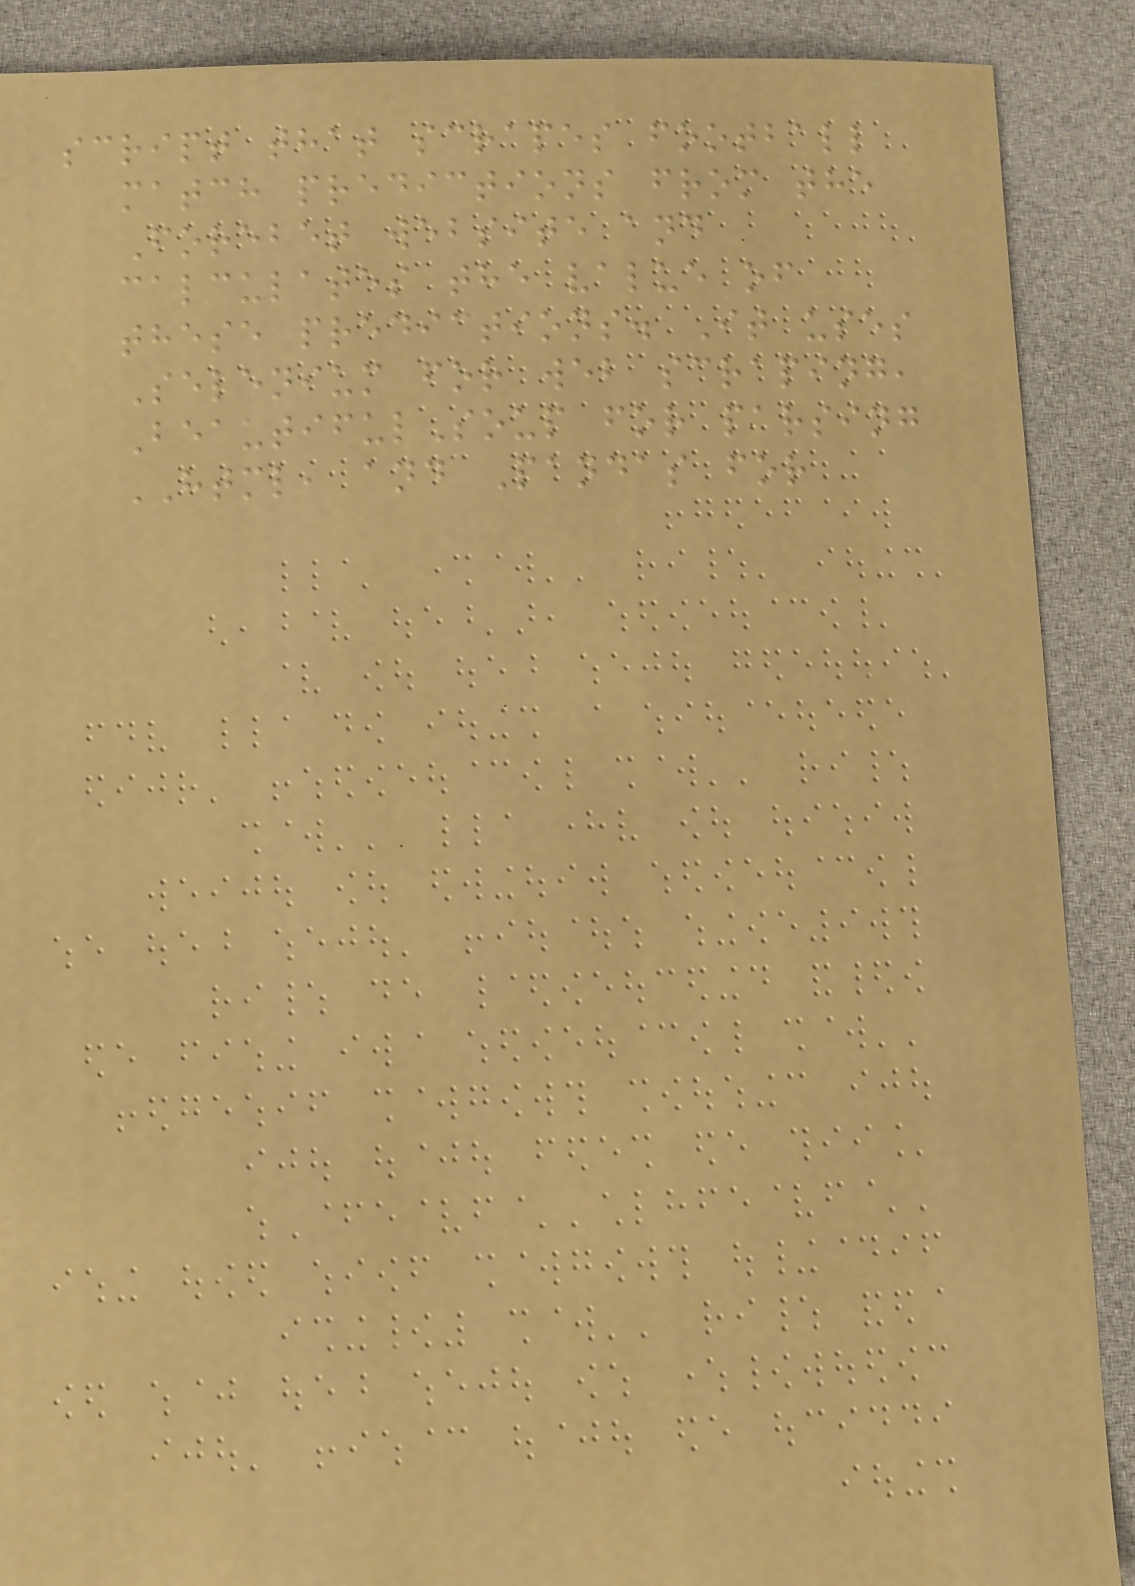script that scrapes football
match predictions from the
Forebet website and
calculates the value of
these predictions. It uses
Selenium for web scraping,
BeautifulSoup for parsing
HTML, and Pandas for
